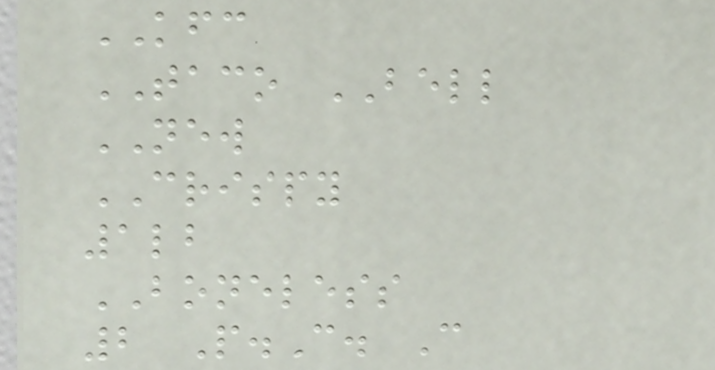KFC
TACO BELL
NEW
CRISPY
1lb
BONELESS
2 P.C. C
